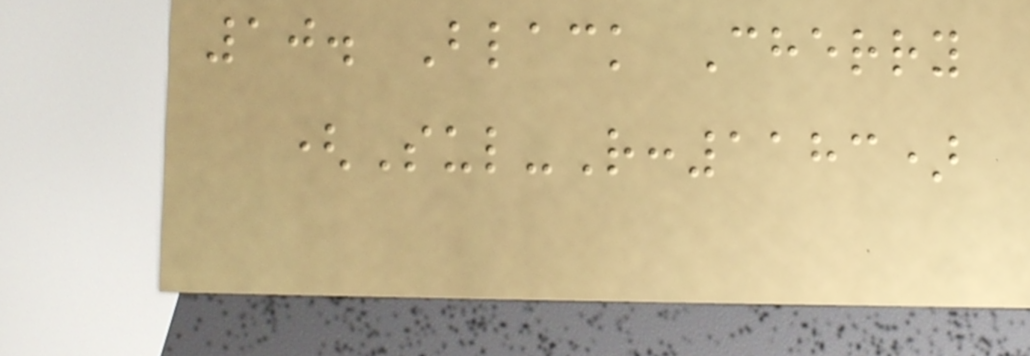10. Black Cherry
(Sul-R:1183)
